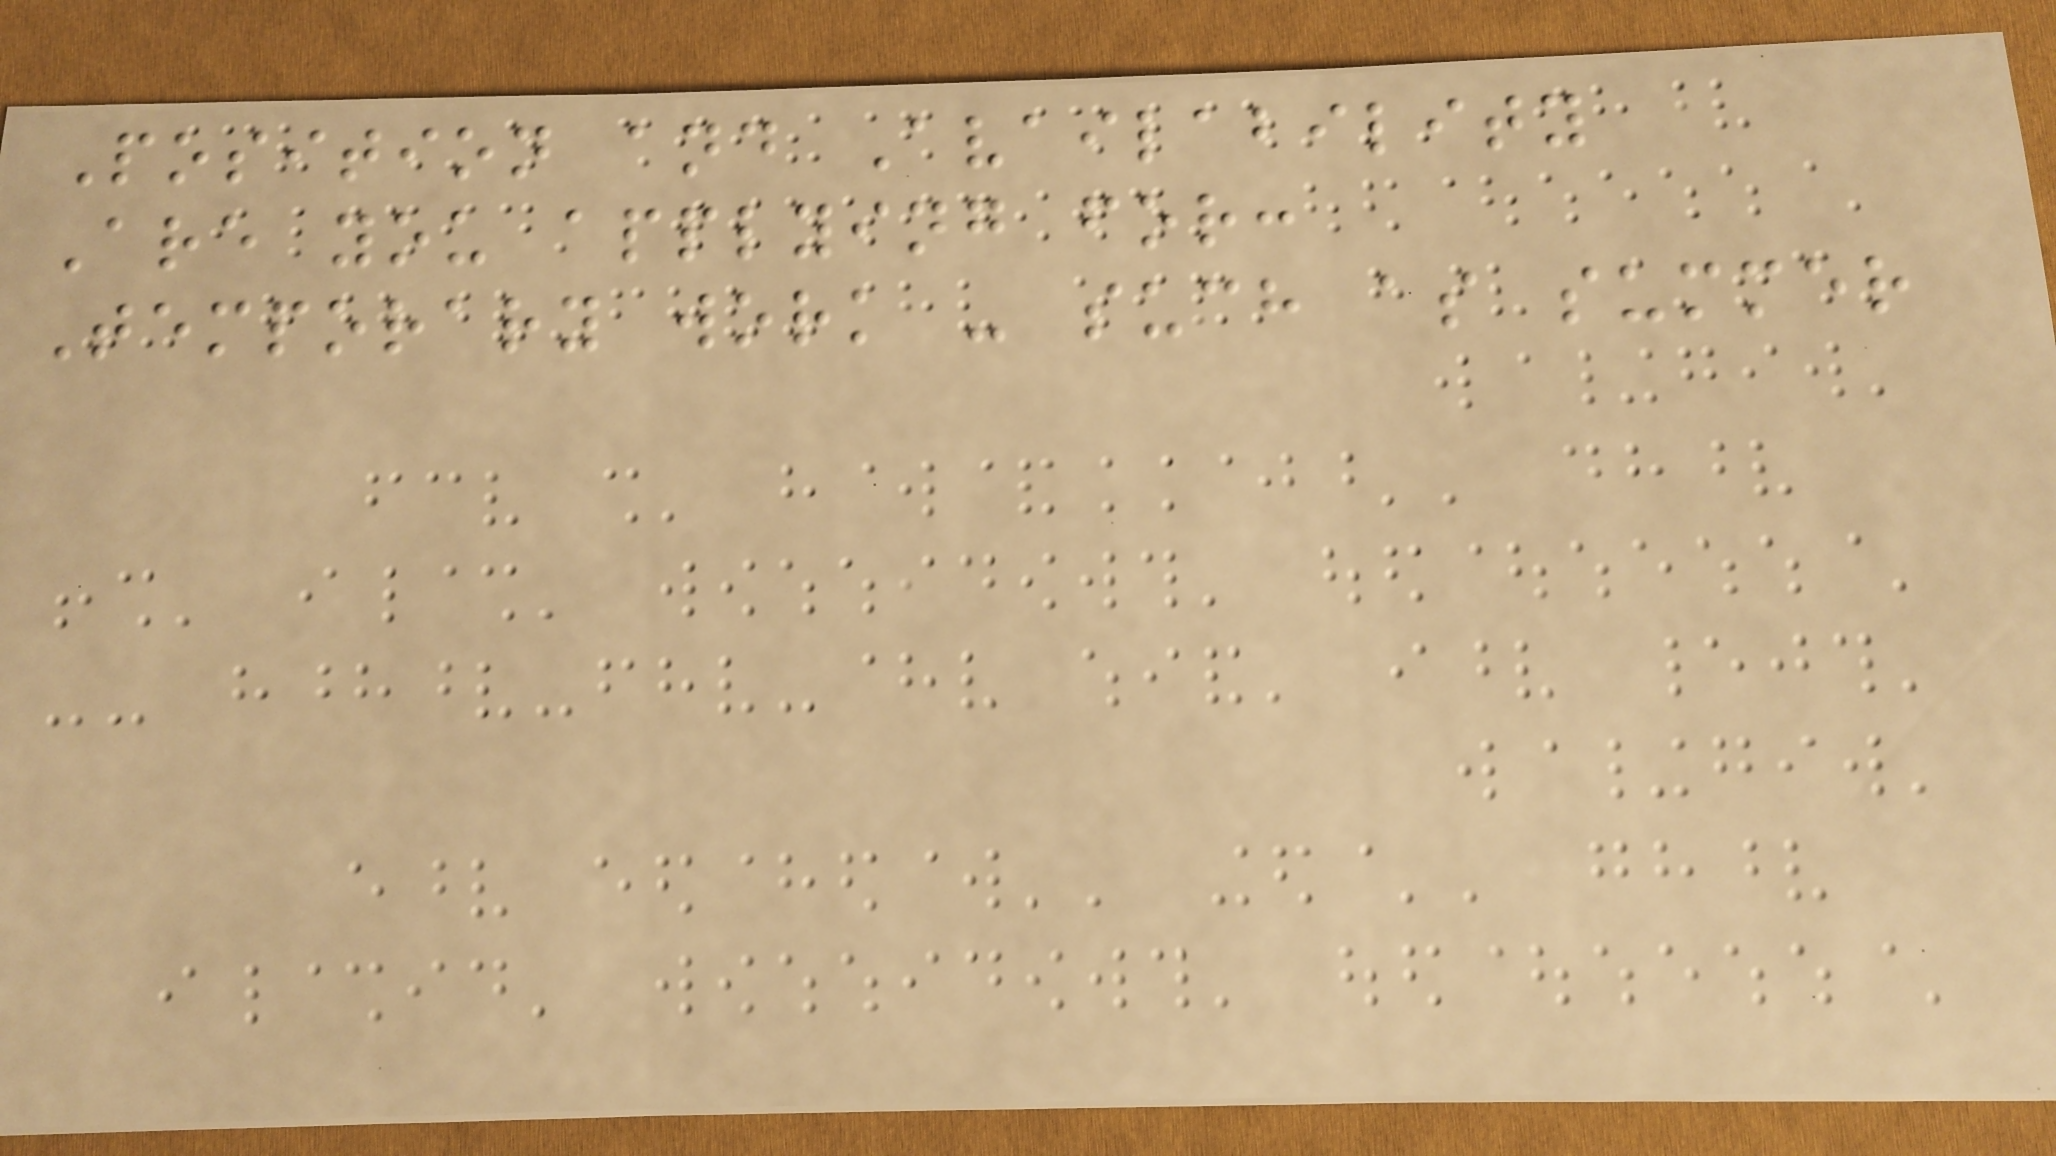Position and Availability
Are you applying for:
Temporary work - such as summer
